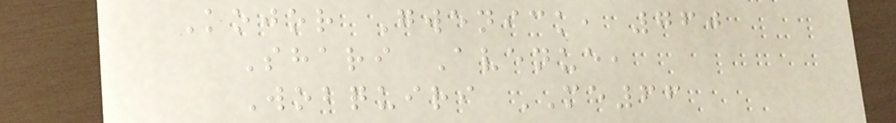Kojor Gwenick, 760
Shari Avenue,
Wobquiri ME66
